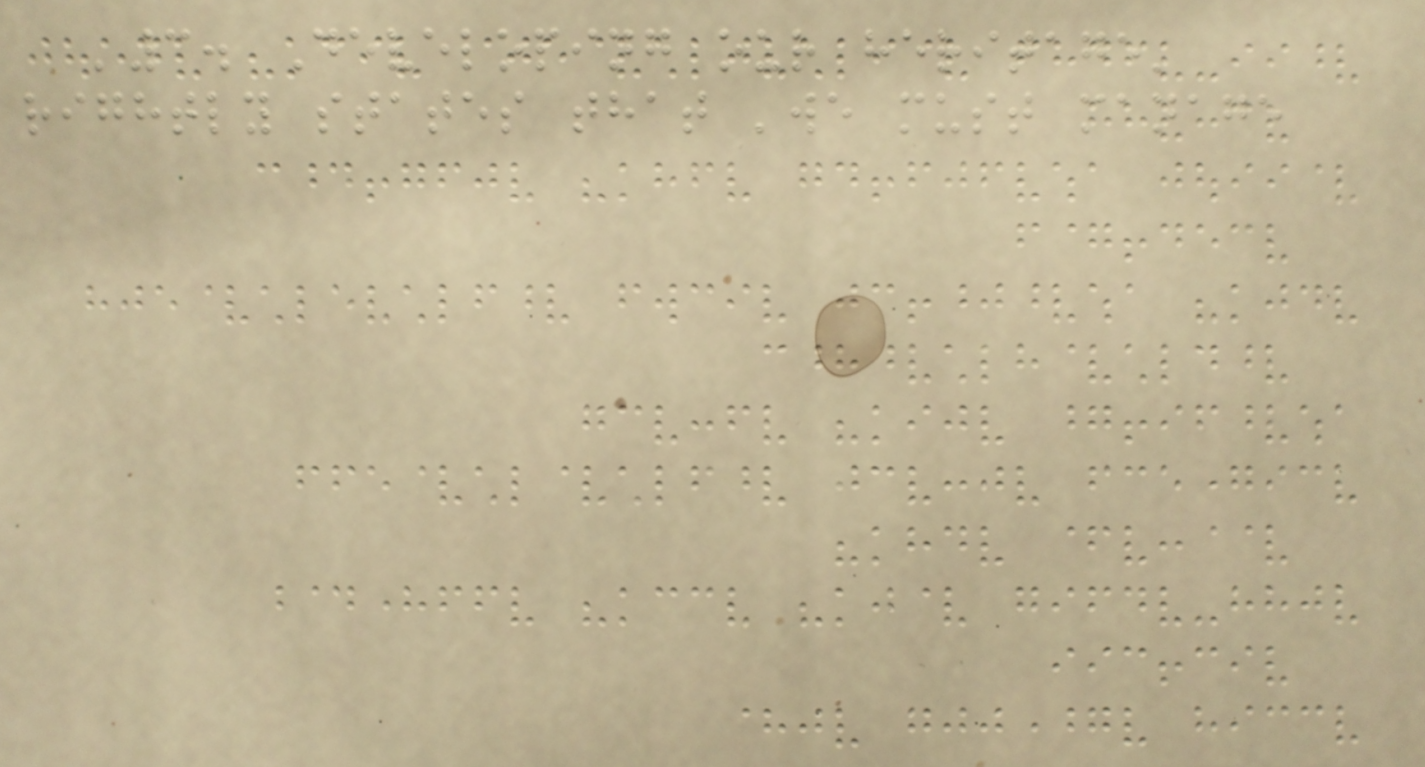'3. Developing our heritage'
rightly states that 'we must manage
